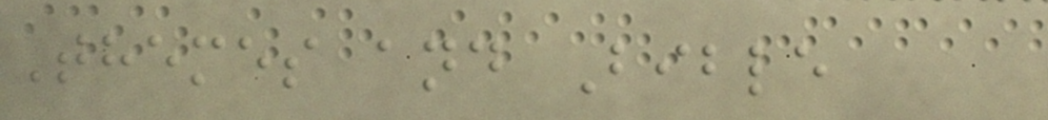Themes and Bible
